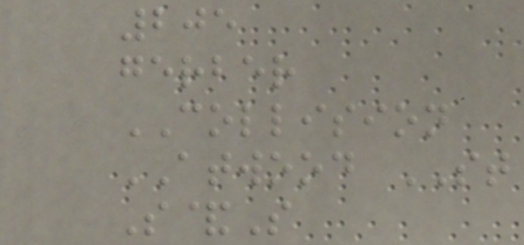205
gerber
COLLISION
ATWOOD ST
S&S
